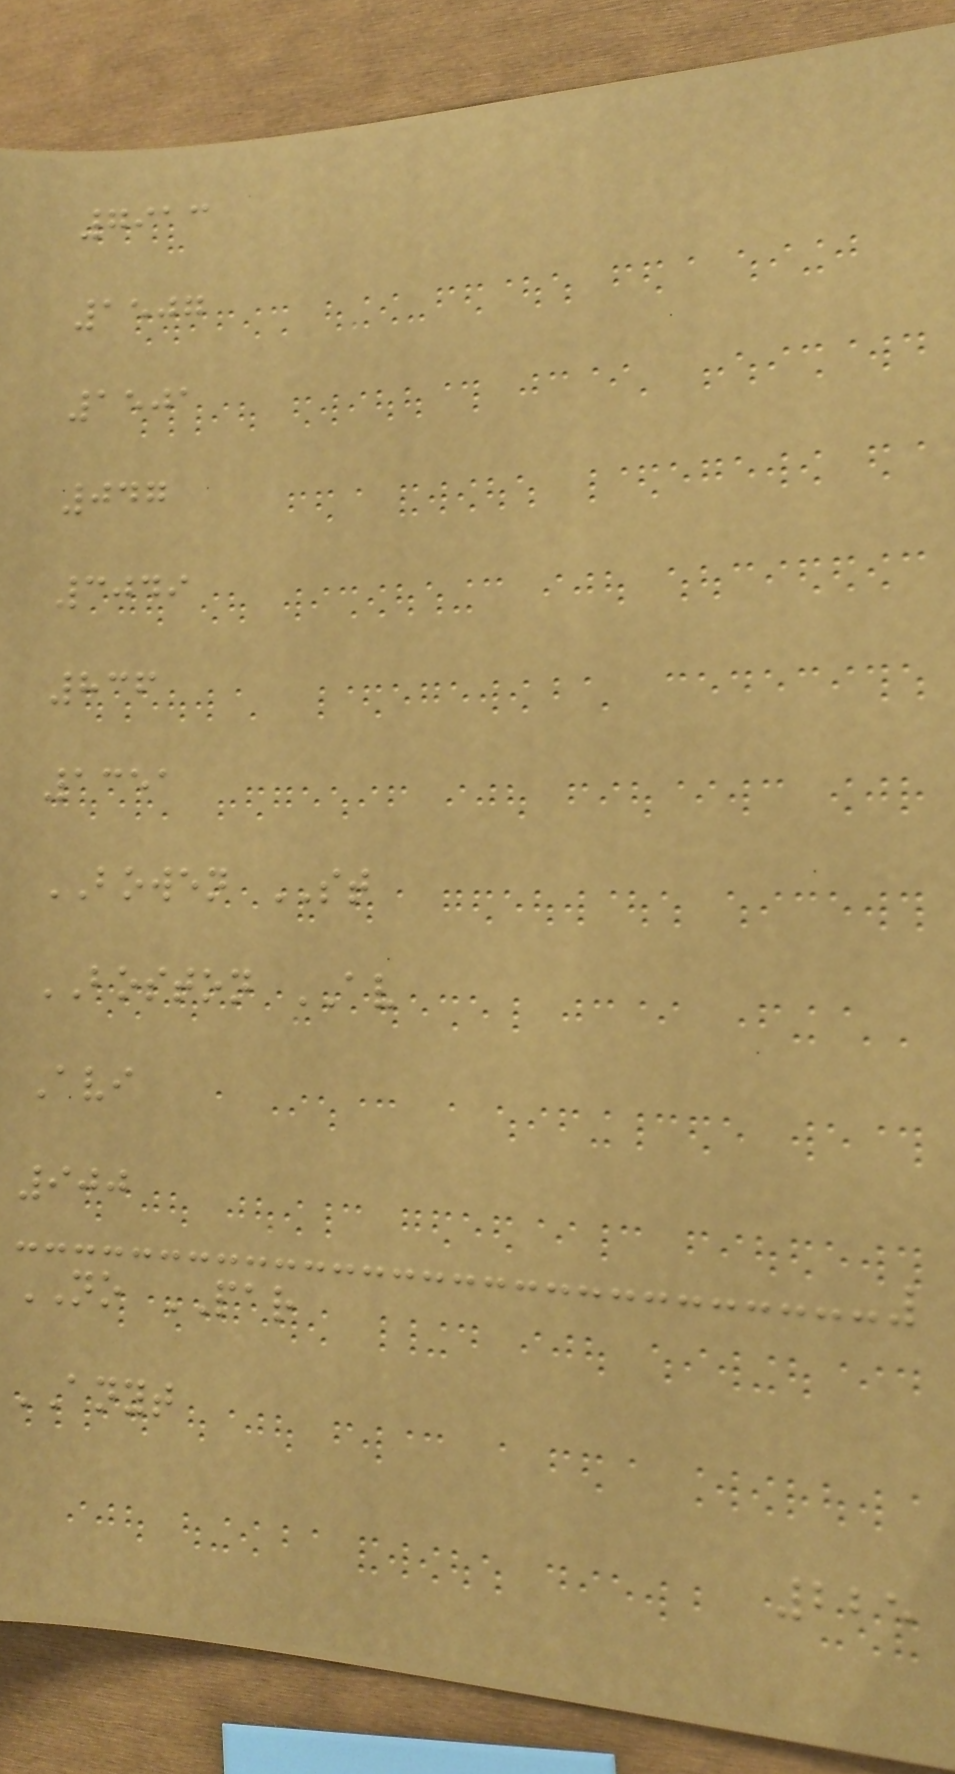7913
1507
1501
047
3049
836
1351
BOWEN ST
BOSTON AV
Avi
900
NO PAR
ANYT
225
